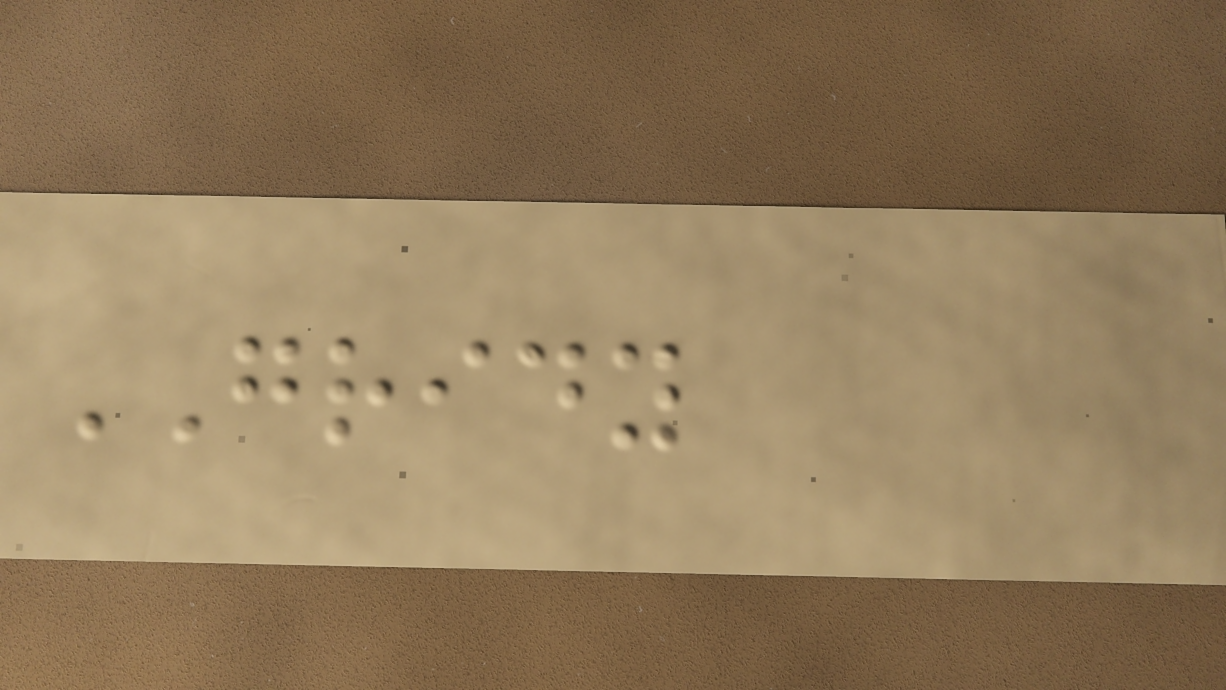GRIDY
